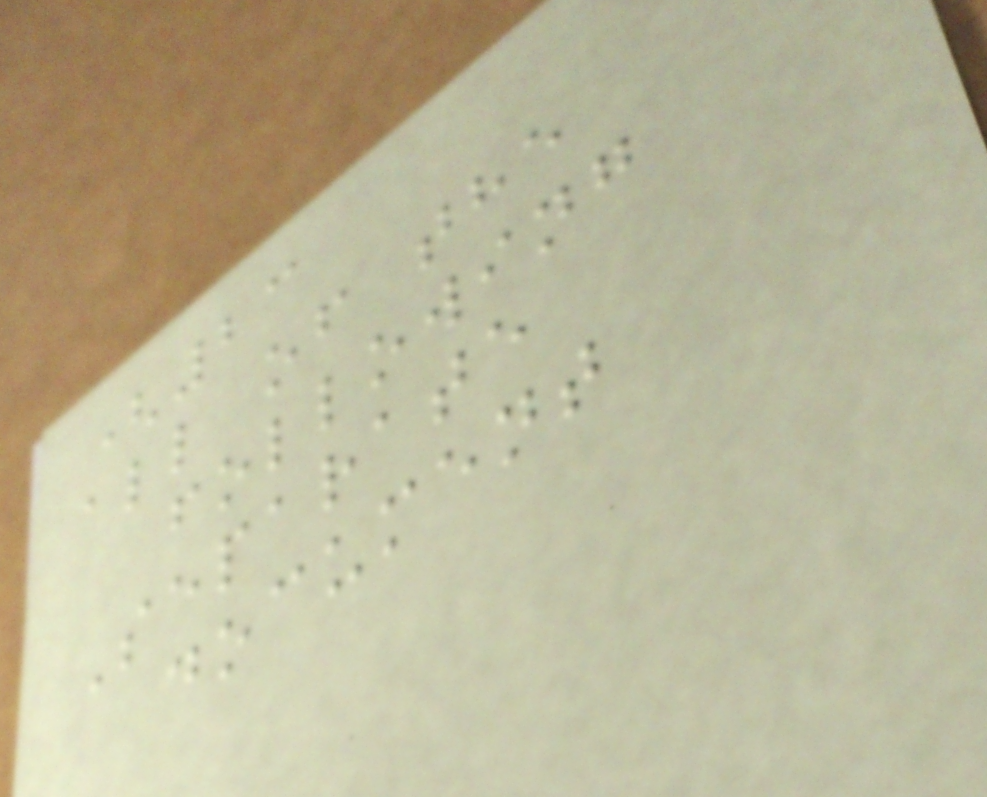(23
all of the
following
Separate
document
